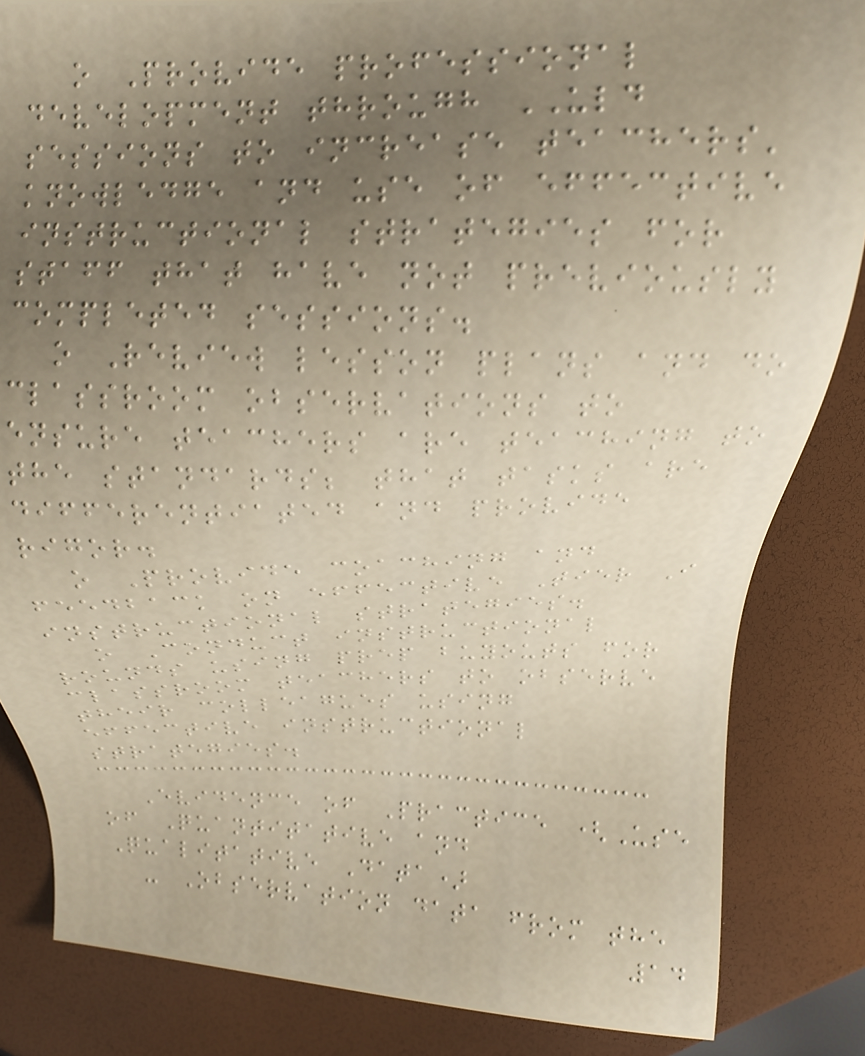o Provide professional
development through ULD
sessions to increase teachers'
knowledge and use of effective
instructional strategies for
staff that have not previously
completed sessions.
o Review lesson plans and do
classroom observations to
ensure teachers are teaching to
the standards; that tasks are
differentiated and provide
rigor.
o Provide coaching and
feedback on effective Tier I
instructional strategies.
o Conduct instructional
rounds using prep buyouts for
classroom teachers to observe
their colleagues using
effective instructional
strategies.
Evidence of Practice (Use
of Quantitative and
Qualitative Data)
- Observation data from the
14
